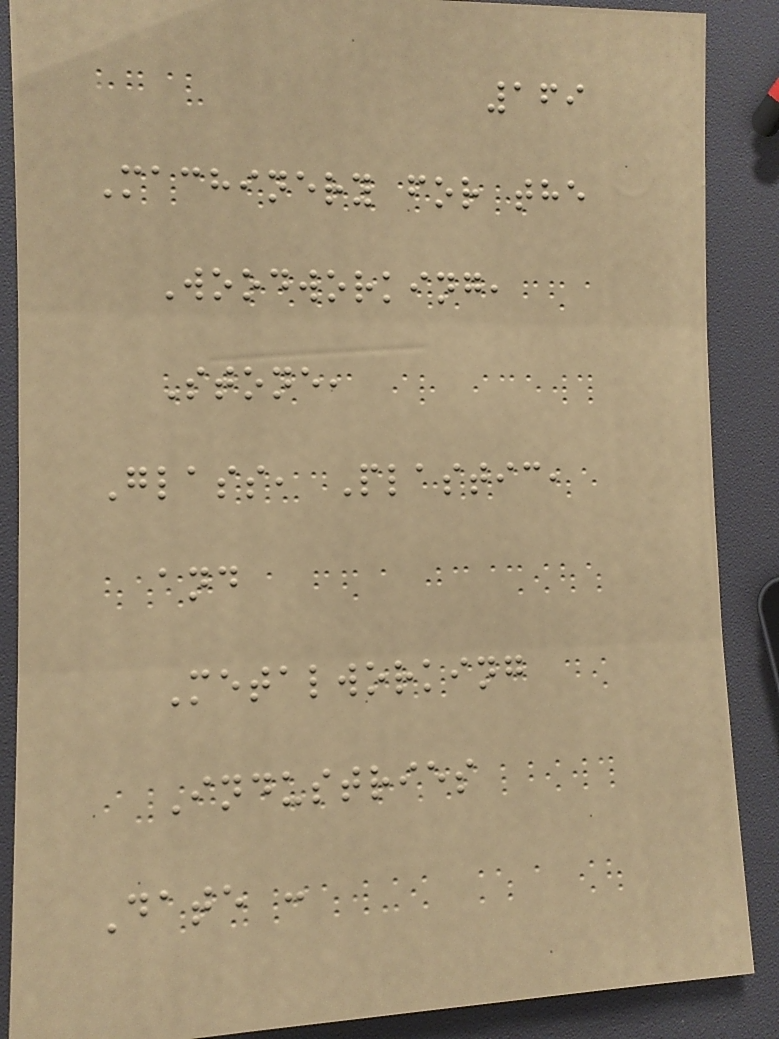169
Machinery for the
Woodworking,
Stone,
Glass, Plastic,
and
Metalworking
Industries
Date :
